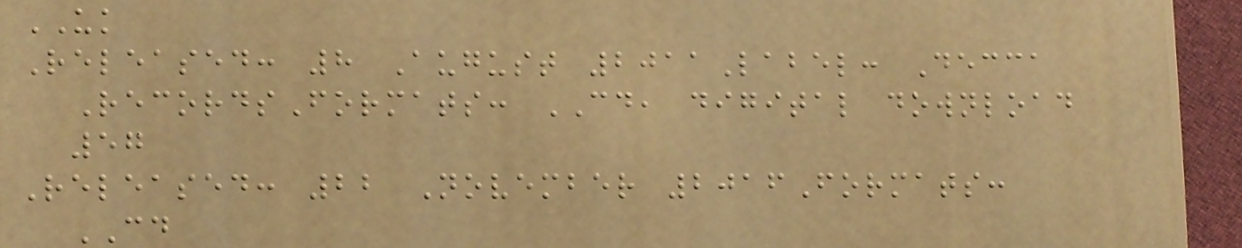UK
Released: 8 August 2011Label: Decca
RecordsFormats: CD, digital download
57
Released: 22 November 2016Formats:
CD
